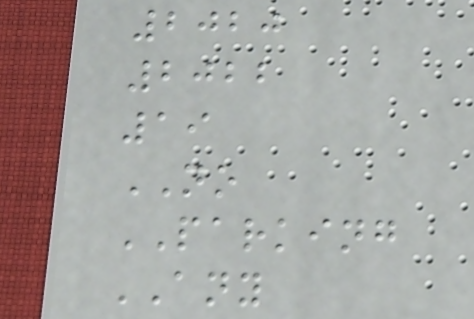2020
2022
19
NO
PARKING
ANY
